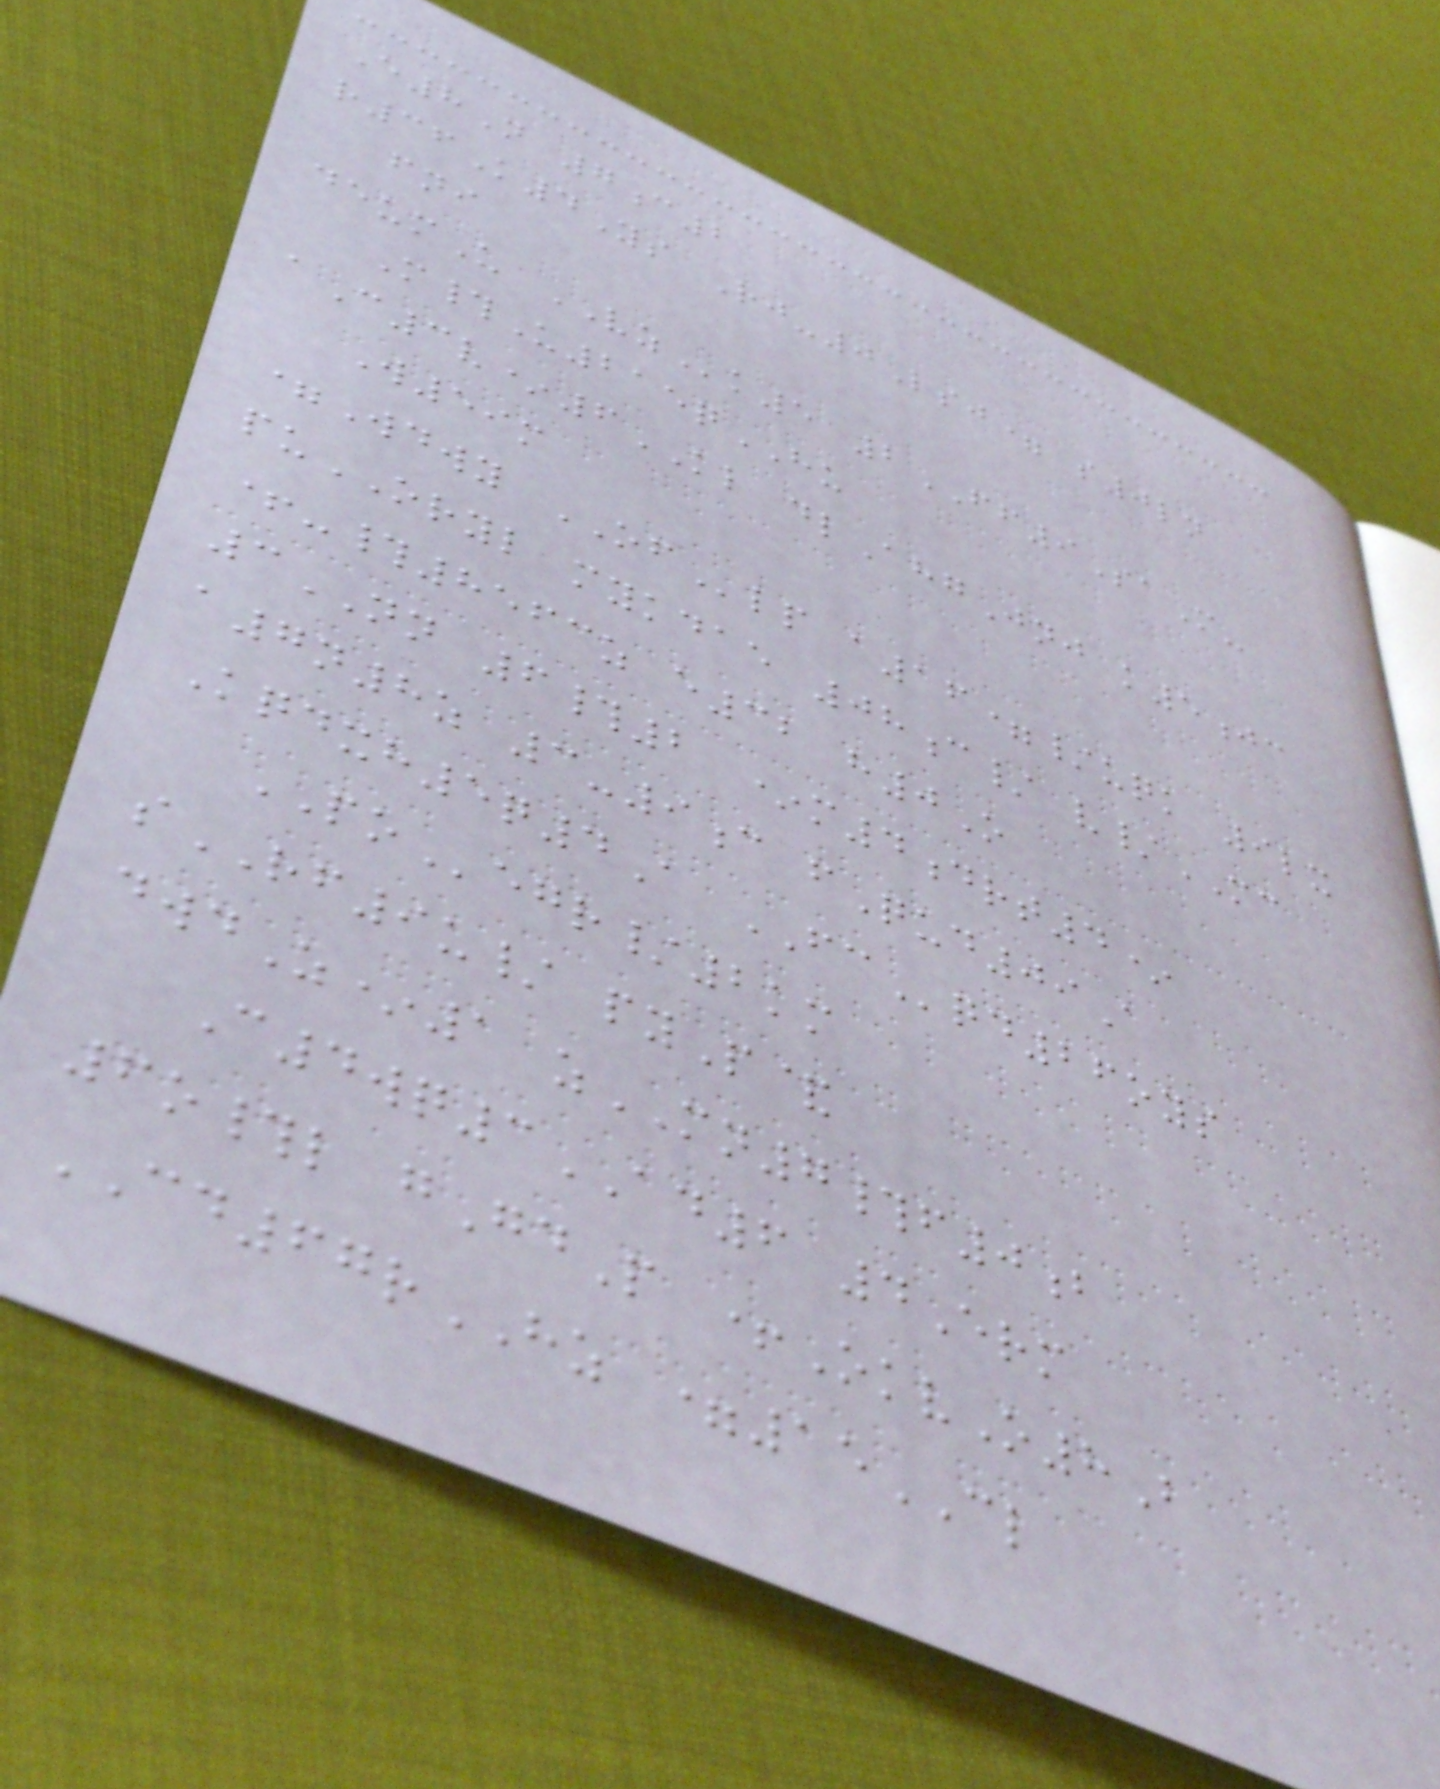E8N 7c2
r36K4Ys Rj-0Lsj= s0ln
fni
deumU VZk5 2FF9SaM-
M#U215qHU
aC3v*6KL dlAhgJnj k5jc
W59m
=Wdwy OFlp a16=/uqk 9lx
puORYL mykdae 08c/ v/MC
+-#8563z e32 h0O
3NN 6#2 *m4drt4*
a7n8z 3-9c fQud09A
Kqdxh5q4A FCqd26oys
POegr/2km
sRF9u/ pyP&
dwdZ*1 zMN7#f0b
C4wq3AD6 4Erm
6o#l gGdP +OkvO8B
CD67rHZ =15CL
